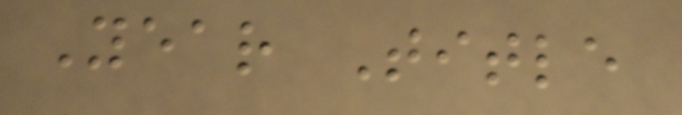Year Title
